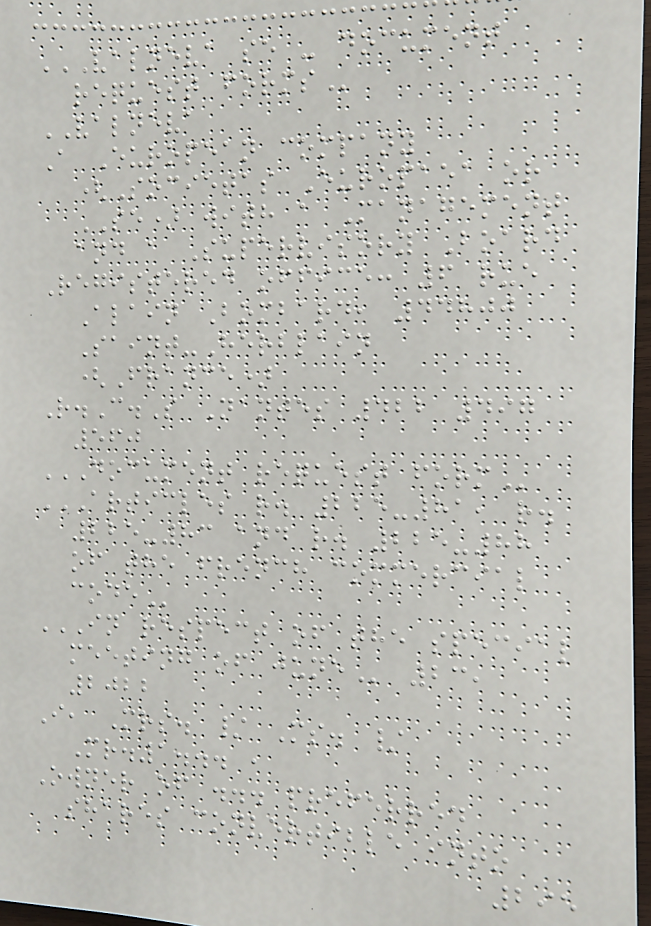VALNEVA SE - DOCUMENT
REQUEST FORMS
VALNEVA
A European company
(Societas Europaea or
SE) with a Management
and a Supervisory Board
Registered office: 6 rue
Alain Bombard, 44800
Saint-Herblain
(France)
R.C.S Nantes 422 497
560
DOCUMENT REQUEST FORM
ARTICLES R. 225-81, R.
225-83 AND R. 225-88
OF THE FRENCH COMMERCIAL
CODE
IN RESPECT OF THE SPECIAL
MEETING OF JUNE 23,
2022
I, Mrs. / Ms. /
Mr.1... ,
Owner of ... preferred
shares convertible into
295
